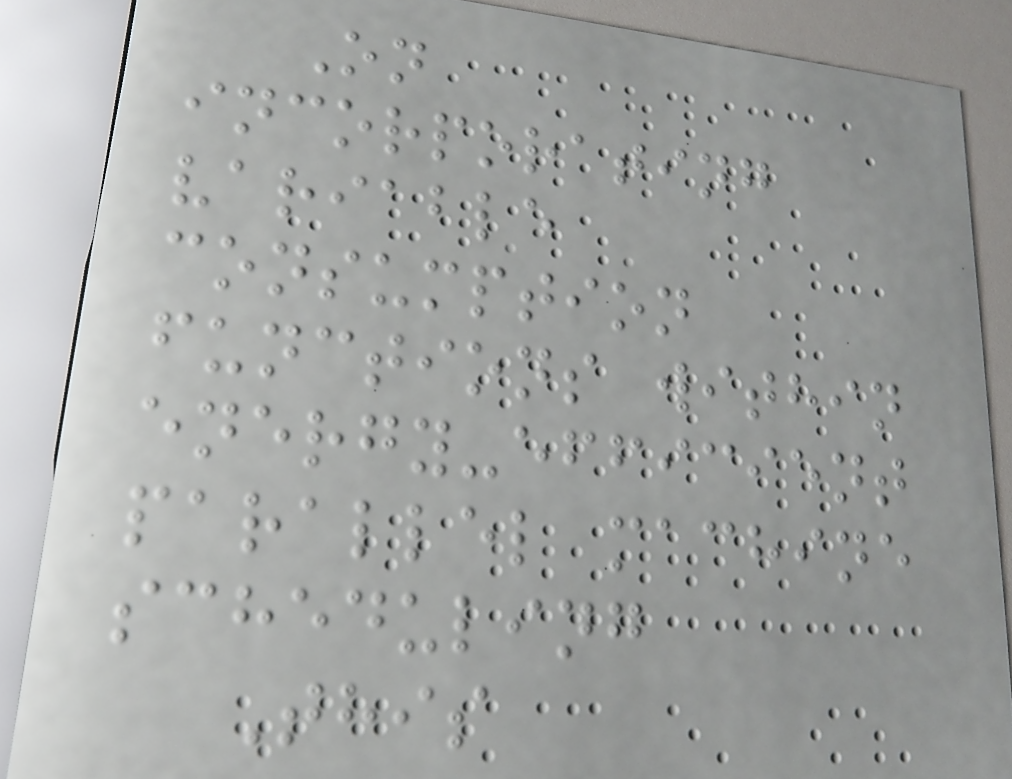On
incorporating
variable
consumption
functions within
energy-efficient
parallel machine
scheduling
This
